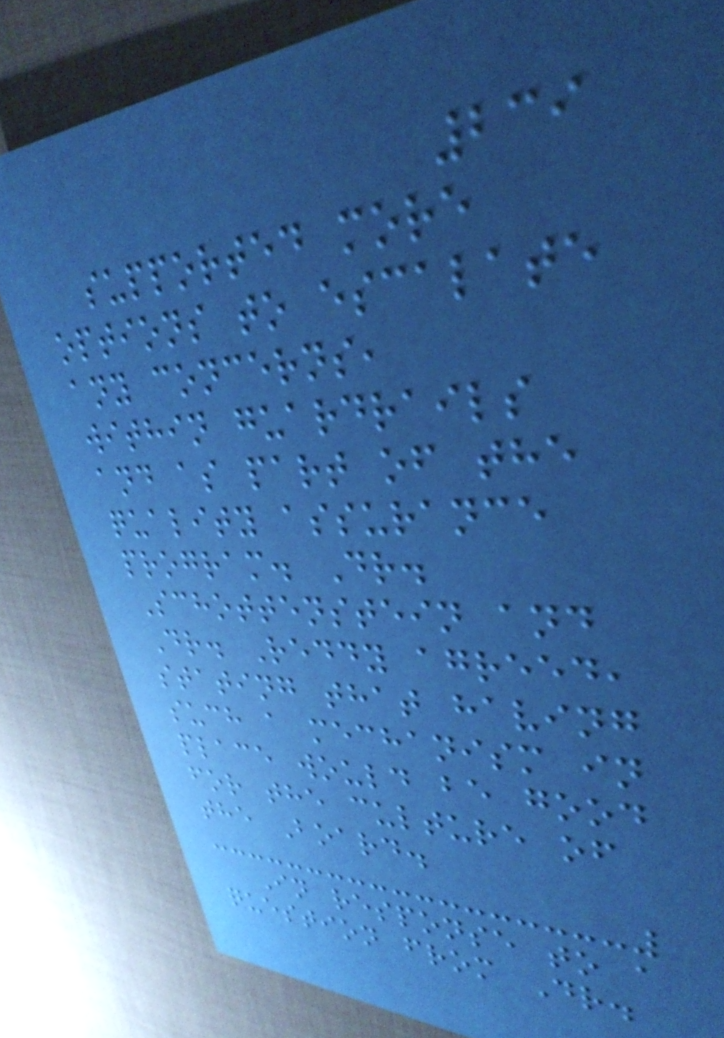239
supported more
options to escalate
any concerns,
within guardrails
and as part of the
quality assurance
program. Dr.
Schottenstein and
Dr. Reddy agreed,
stating that having
such a mechanism in
place would be good
for the culture of
the Board.
In response to a
question from Dr.
